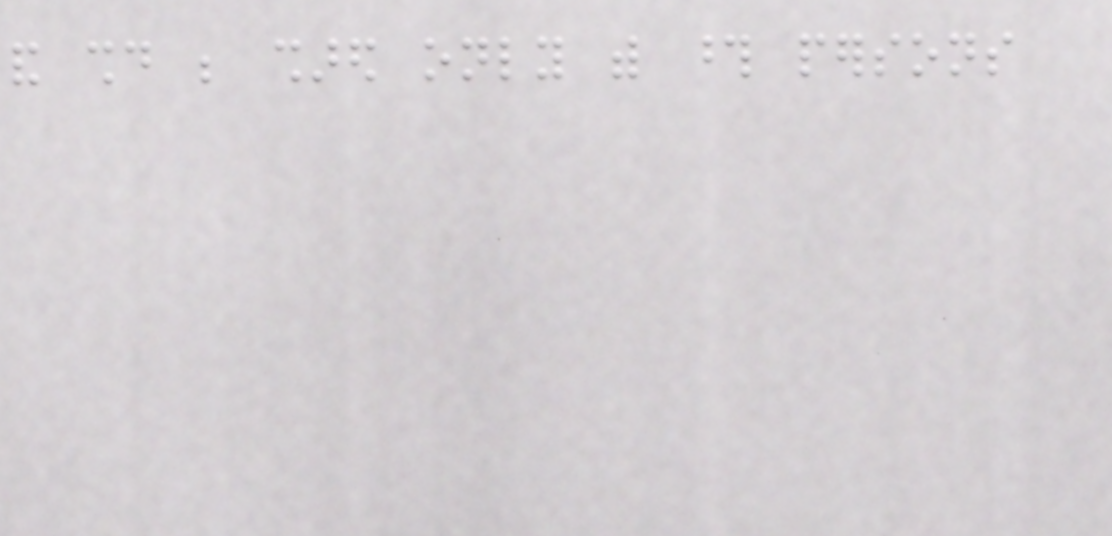and should be shared only with those persons
